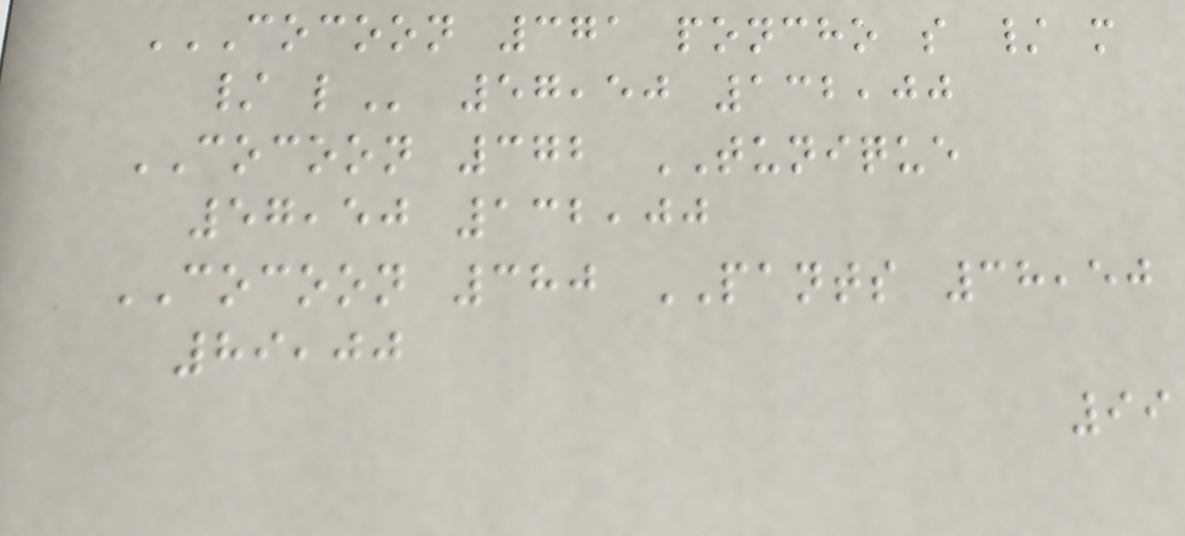COCOON 371 PONCHO S / M
/ L 57,50 132,00
COCOON 372 TUNIQUE
57,50 132,00
COCOON 380 PANTS 38,50
89,00
99
